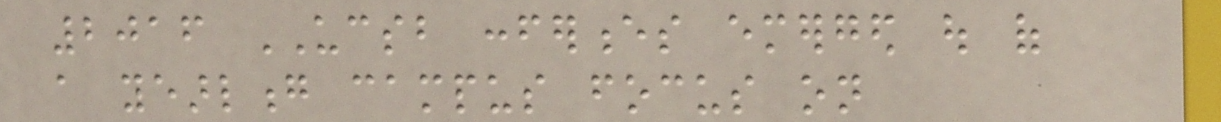2016 UCSB conferences emerged out of
a yearlong campus focus on
